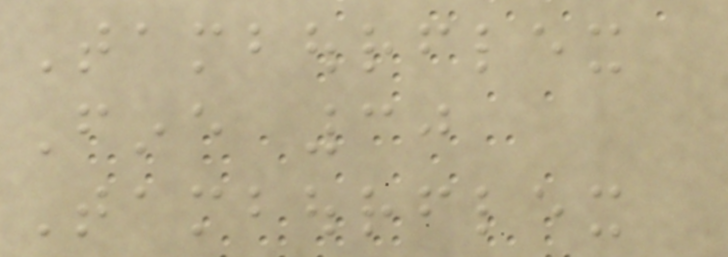Tambourflex
Fine 30
Tambourflex
